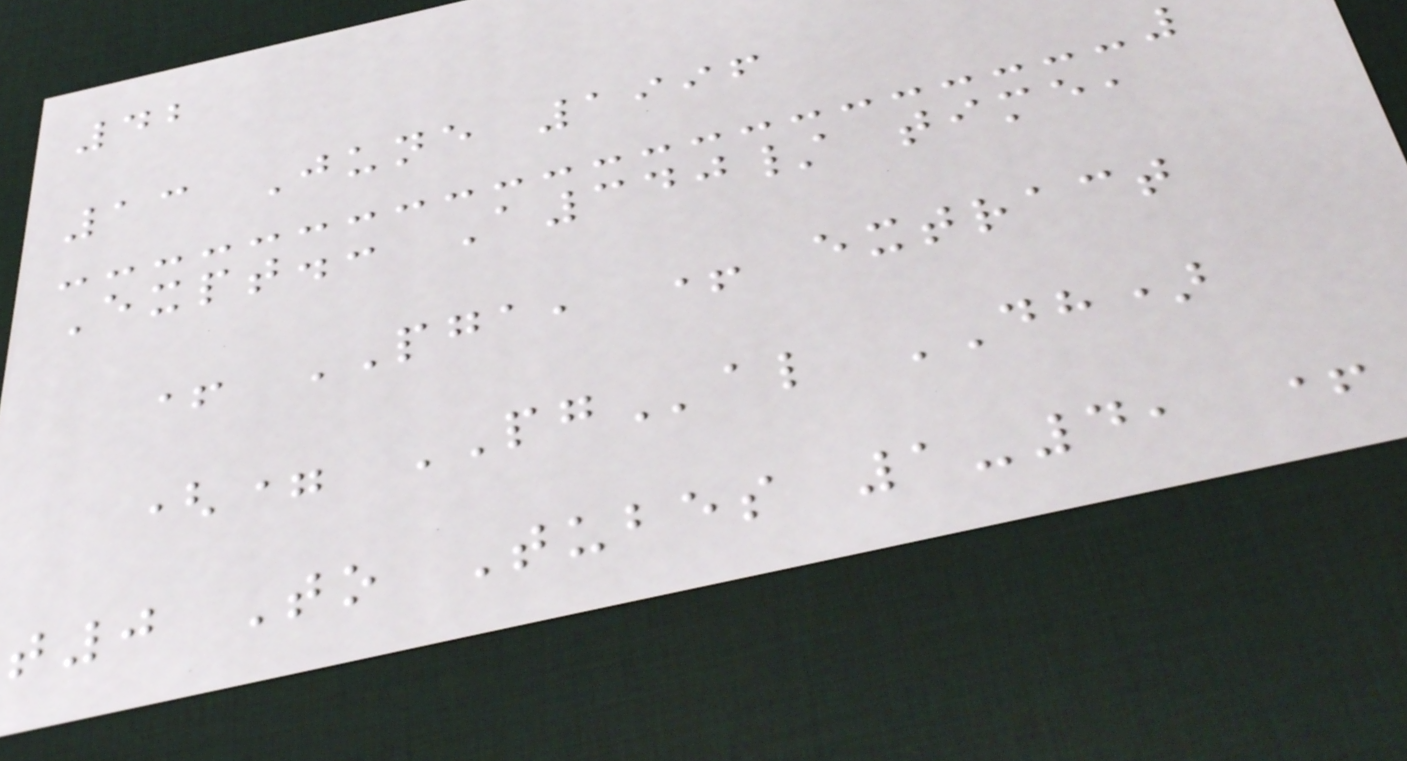42
13 June 1996
Expt.: A340/ time,
+ PGA, + extract
(= PGal DH)
t0 To Tubes 1-4, +
